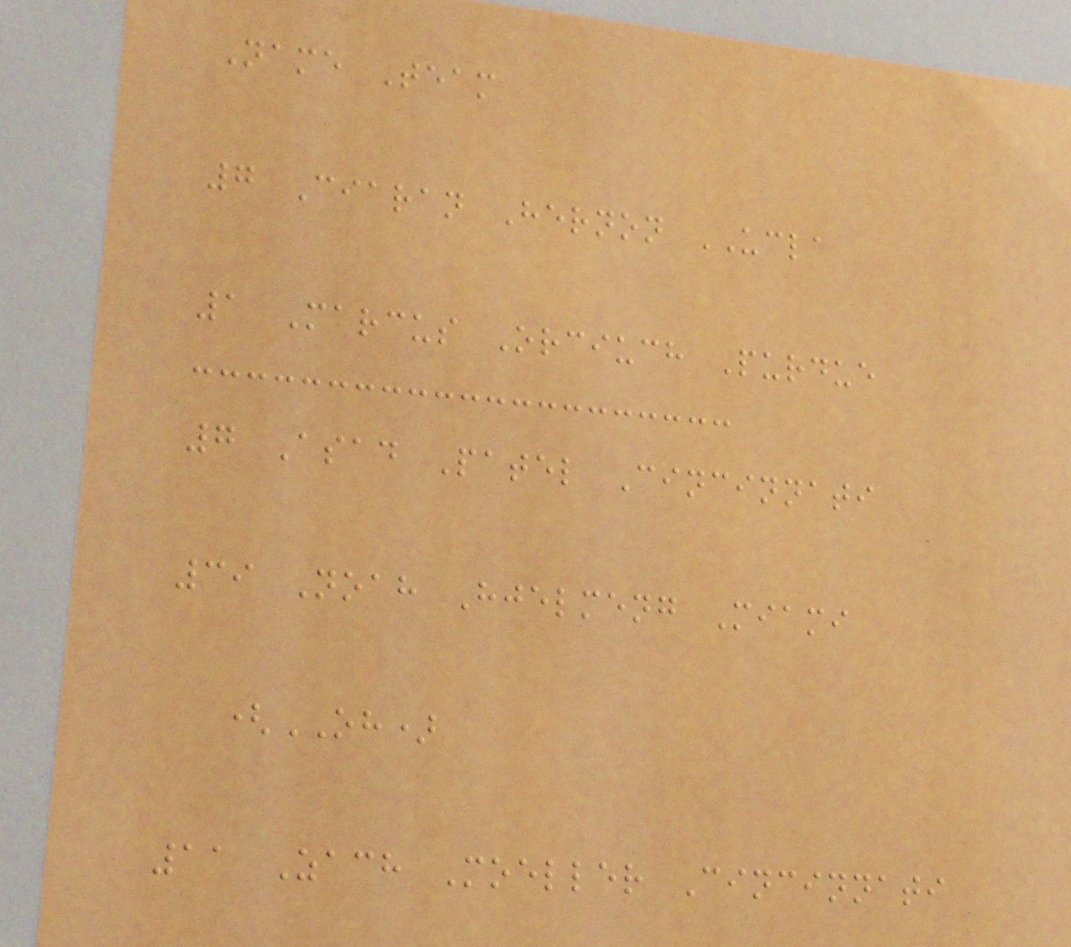Name Team
7 Ciaran Hernon UCLA
1 Marcus Orciuch Purdue
7 Asad Patel Cincinnati
39 Noah Hjelmeng Miami
(OH)
11 Zach Moeller Cincinnati
